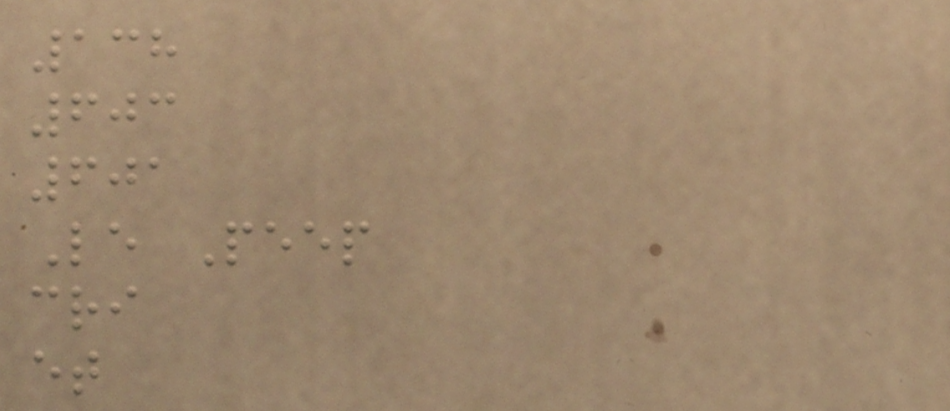138
603
601
Le Peep
cri
et
